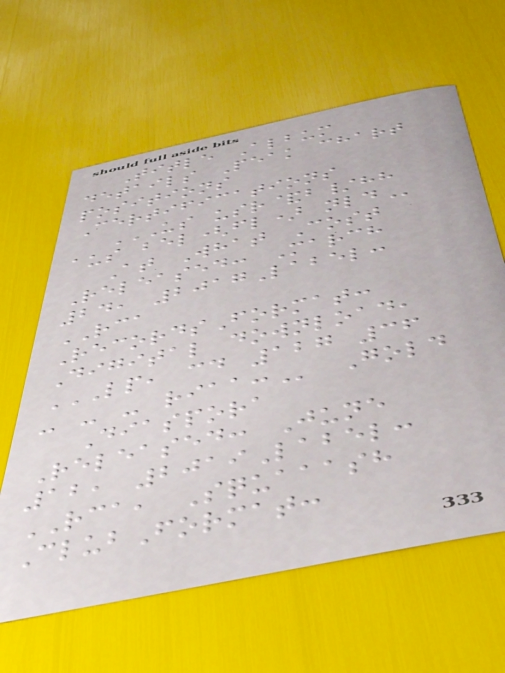Title Album
details Peak chart
positions
Certifications
US USR&B/HH
AUS BEL(FL) NLD
At What Cost
Released: March
24, 2017Label:
RCA
RecordsFormat:
Digital download,
LP, CD 127 36
- - - RIAA: Gold
Diaspora
Released: June
12, 2019Label:
RCA, Squaaash
ClubFormat:
